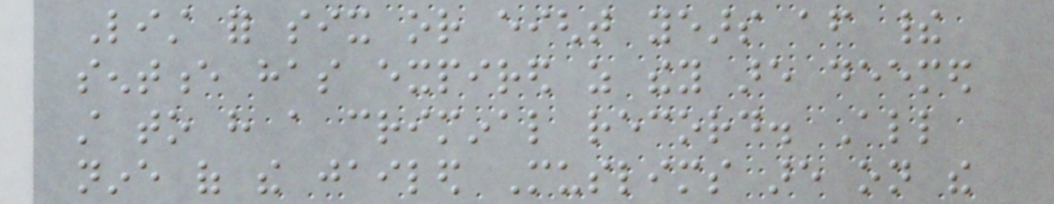List for six or eight years after their
sentence has expired as they are deemed
still to have a criminal record. All
nine of the jailed Muslims are on the
